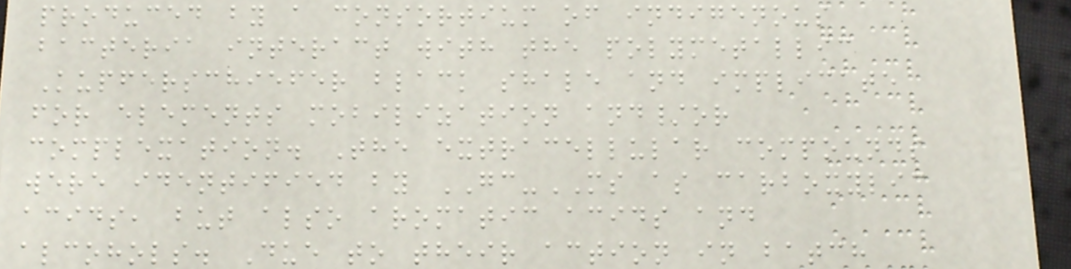produced by a consortium of indigenous
bacteria interact with the polymetallic
Kupferschiefer black shale and implicate
for elements mobilization and/or
complexation. The extracellular compounds
were identified by GC-MS as carboxylic
acids, but also aromatic acids and
alcohols. Due to their action in batch
